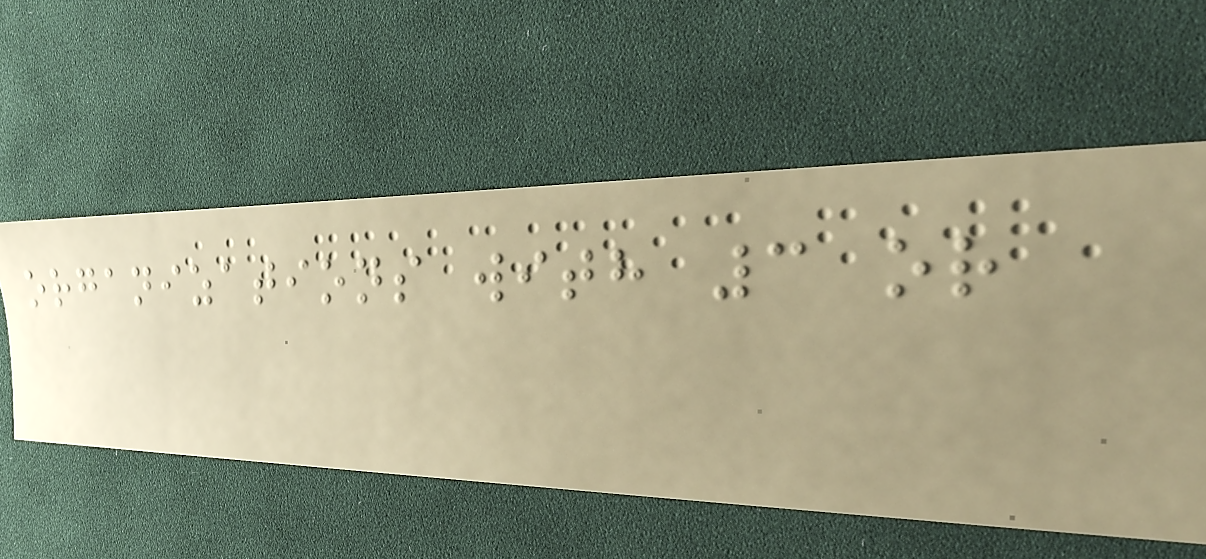organizations with 3 or
